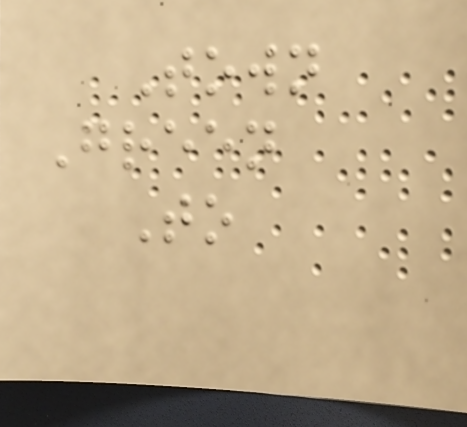Town
Green
To
